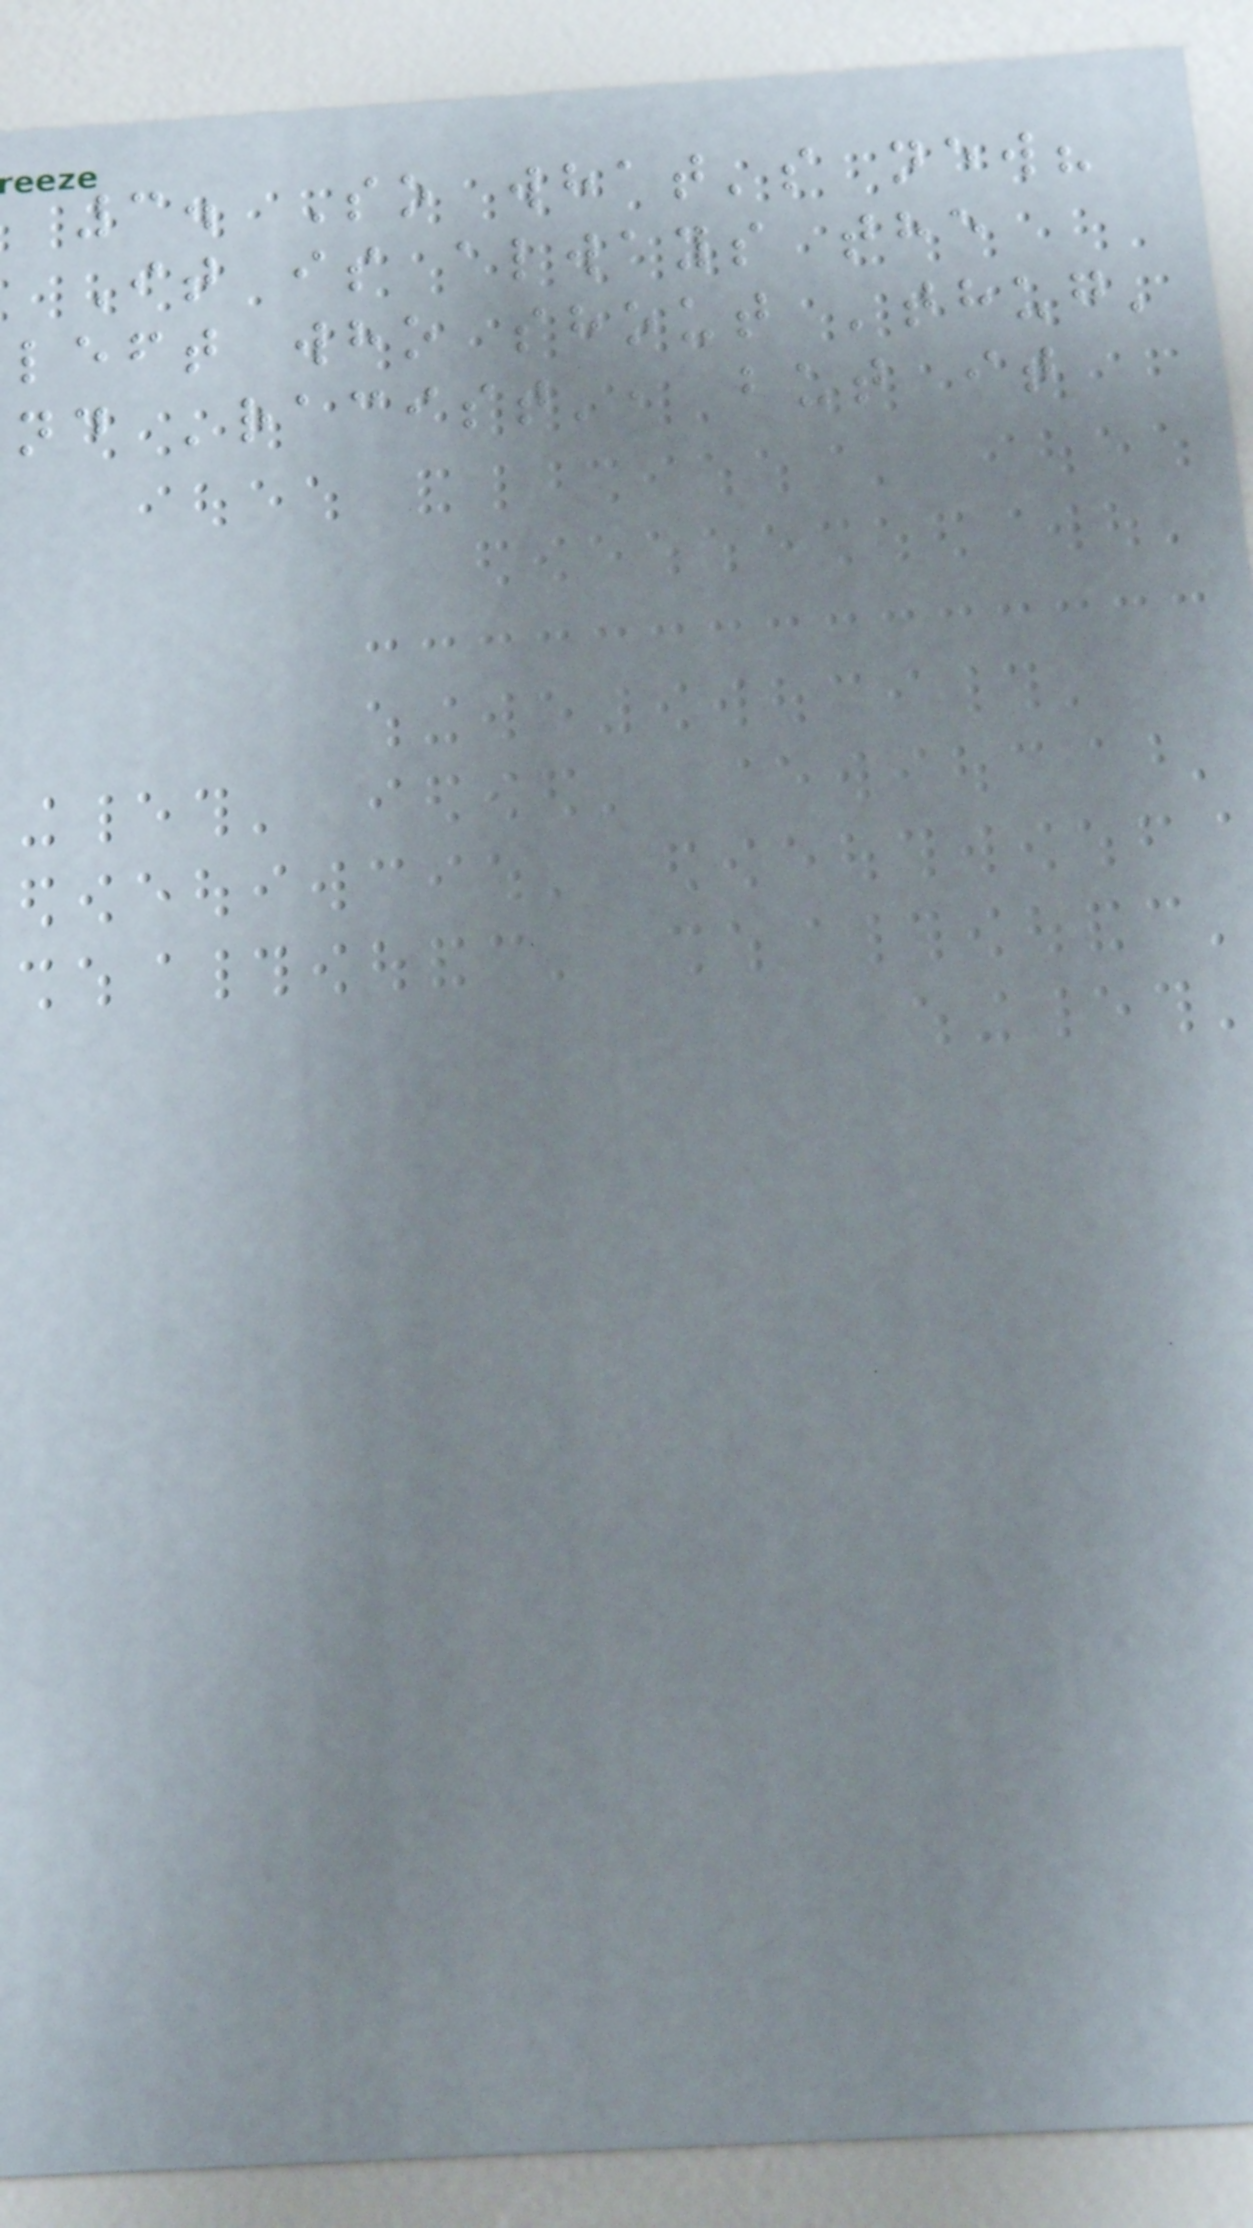3. So what's new?
It is always the
left who shout 'thug'
nd 'racist', but it
